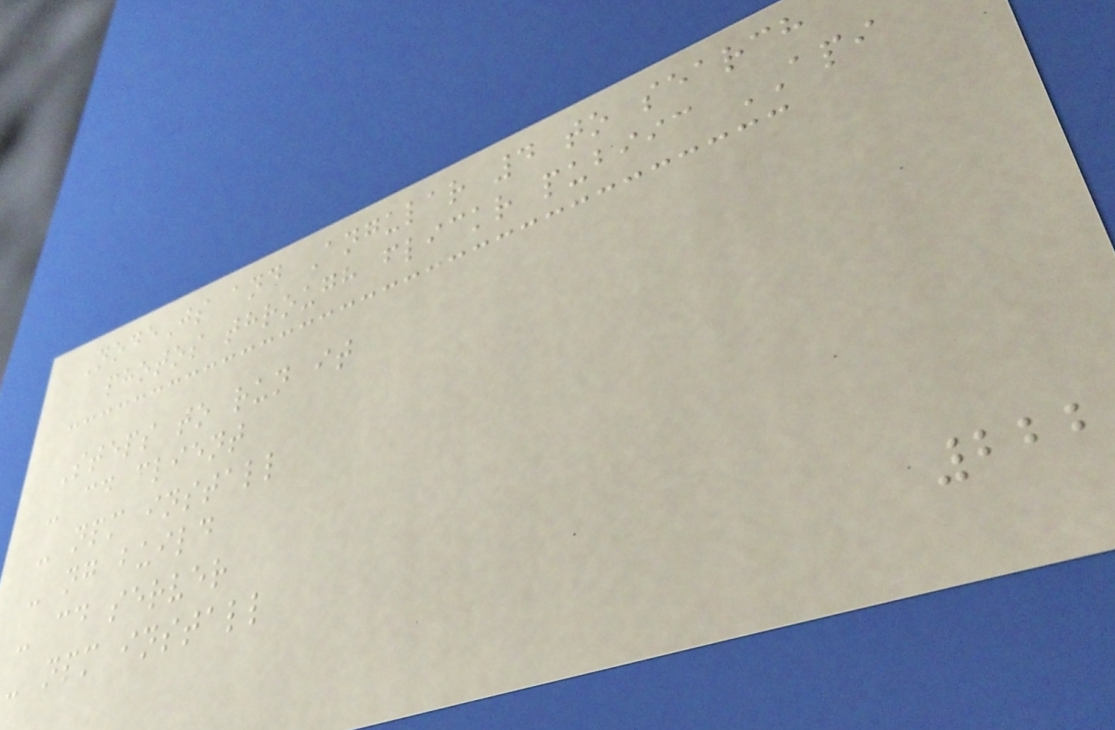NodeJs and Angular 4 to search
photos through flickr pubiic API
Steps to run it
- cd client
- npm install
- ng build
- cd server
- npm install
222
